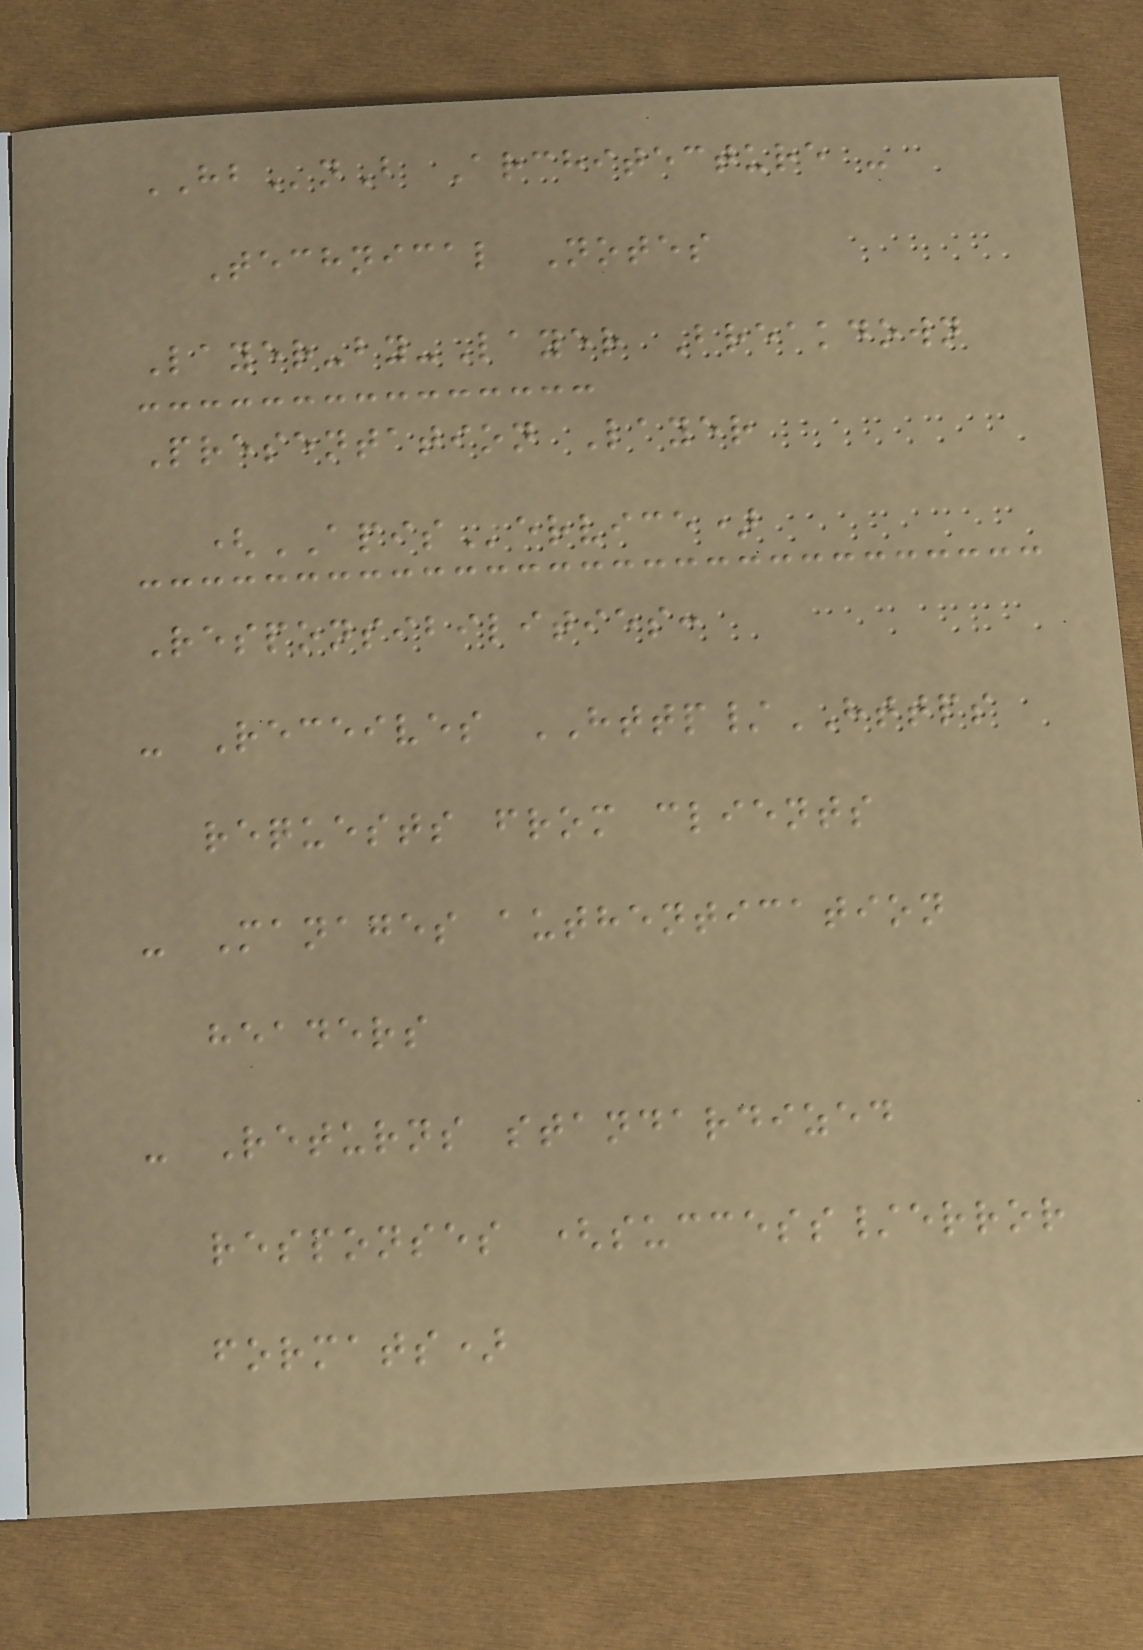HBnB Architecture -
Technical Notes
Layer-by-Layer Breakdown
Presentation Layer
(APIService)
Responsibilities:
- Receives HTTP/HTTPS
requests from clients
- Manages authentication
headers
- Returns standardized
responses (success/error
formats)
